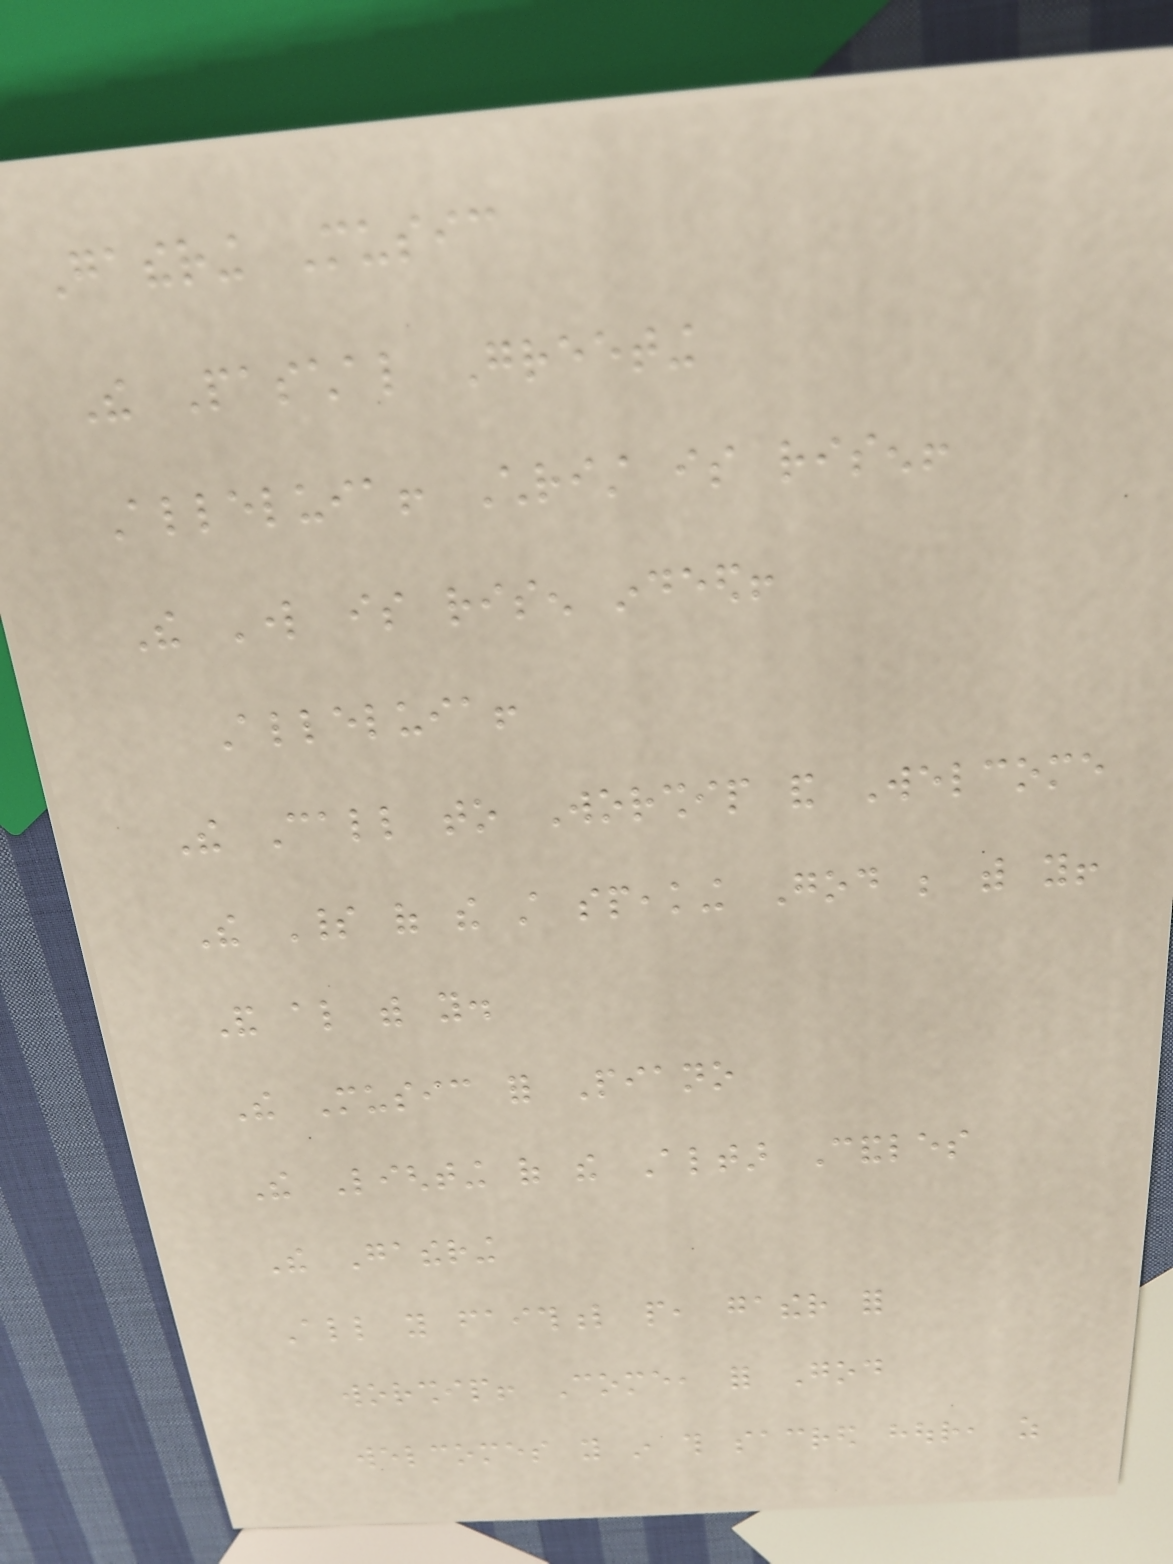Gathering Music
The Paschal Greeting
Alleluia! Christ is risen!
The Lord is risen indeed!
Alleluia!
The Call to Worship and Welcome
The Spirit of the still speaking God be with you!
And also with you.
The Music for Piano
The Lighting of the Altar Candles
The Gathering
All you faithful people, gather for
worship! Come, for God
welcomes you in this sacred hour, as
